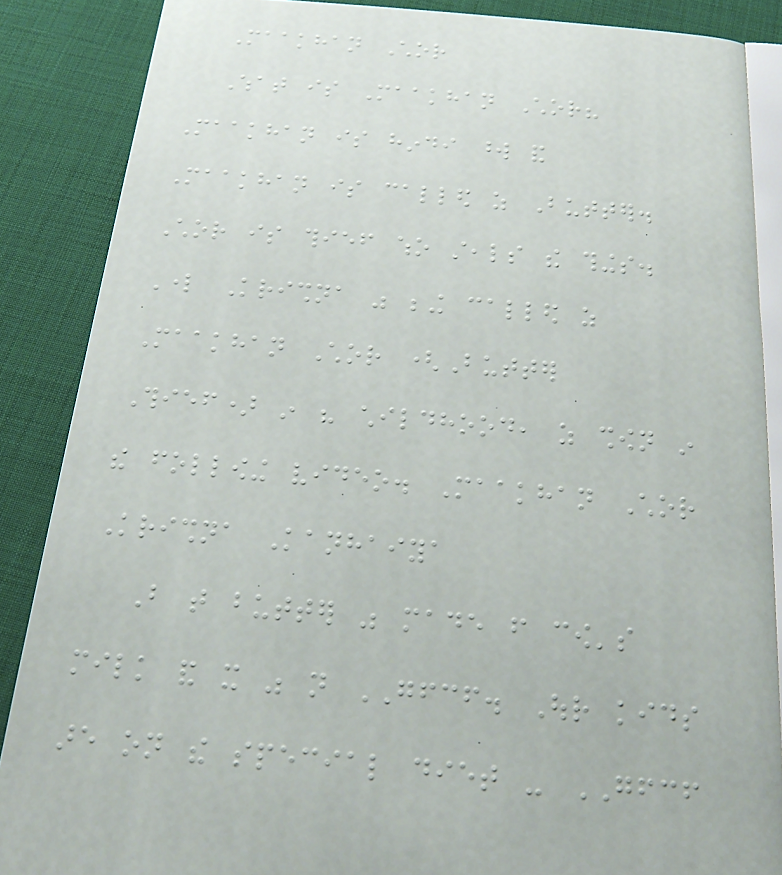Maakhan Chor
What is Maakhan Chor?
Maakhan is hindi word and
Maakhan is called as Butter.
Chor is thief who steals the things.
Lord Krishna was being called as
Maakhan Chor (Butter
Thief) in his childhood, as shown in
the following video. Maakhan Chor
Krishna Kanhaiya
But that butter was made from cow's
milk and it was not GFCF. Our kids
are on the special diet - GFCF
